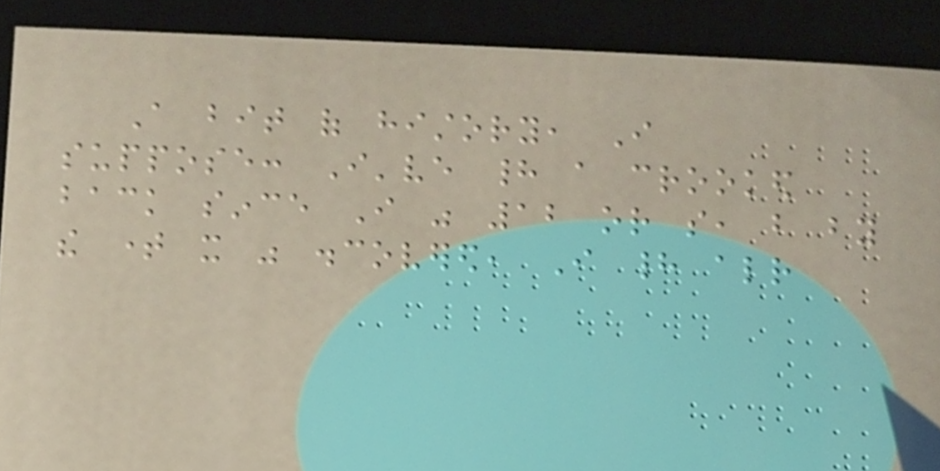A bit of history, I
suppose: I've had a crooked
back since I was 12 or so, but by
the time it was discovered, I had already
